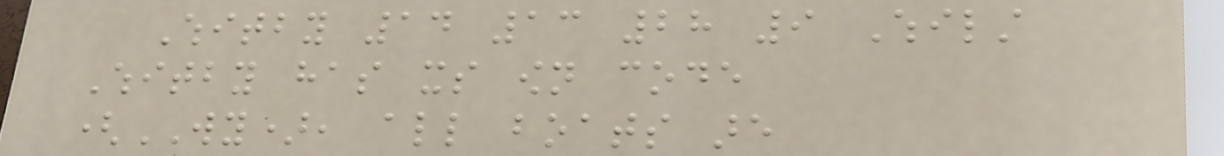Whitby 14 13 28 9 Whilst
Whitby has its own code
(WY), all boats are
